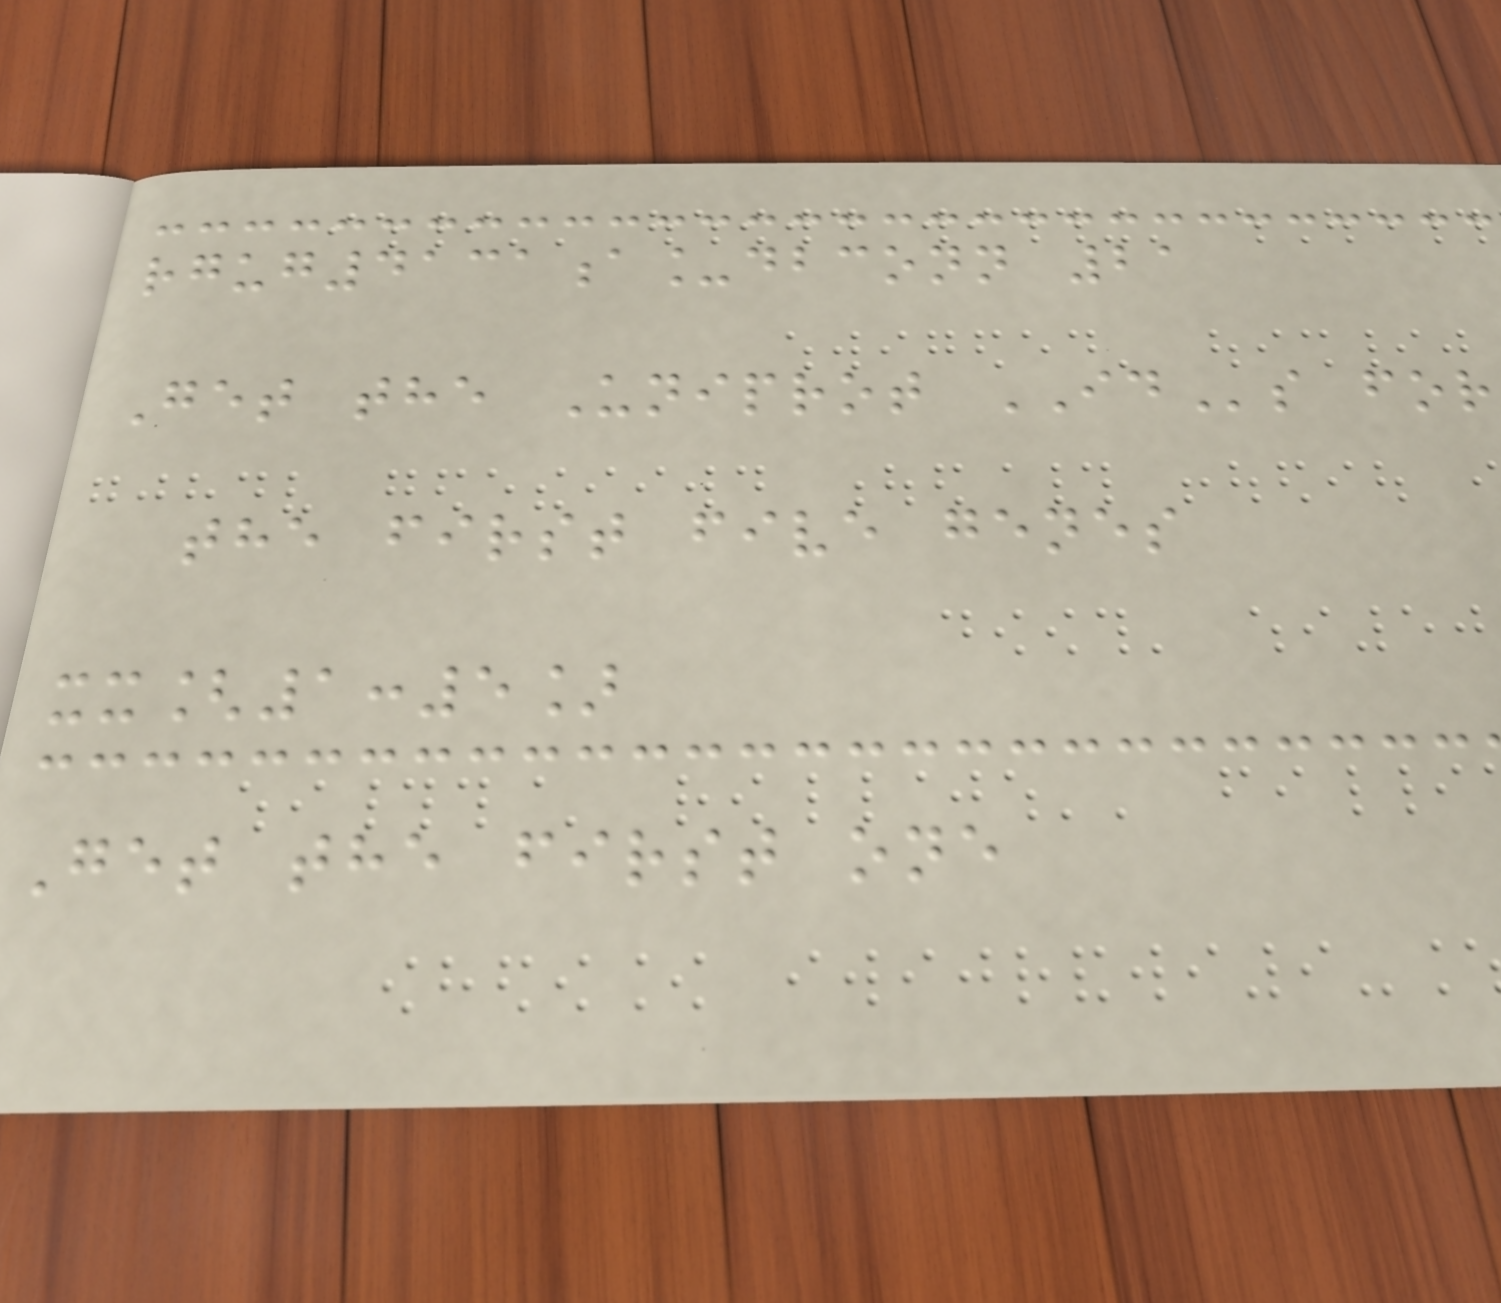rgug4131a_dbconn 21
Get the Uniprot IDs for
the first five genes
xx[1:5]
Get the first one
